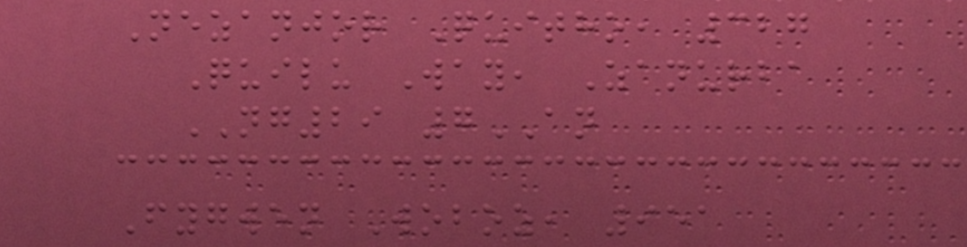Nezanjor Quitho, 327
Quilu Way, Zanurba
NG29 7AN
Fygwen Woboz, 951
